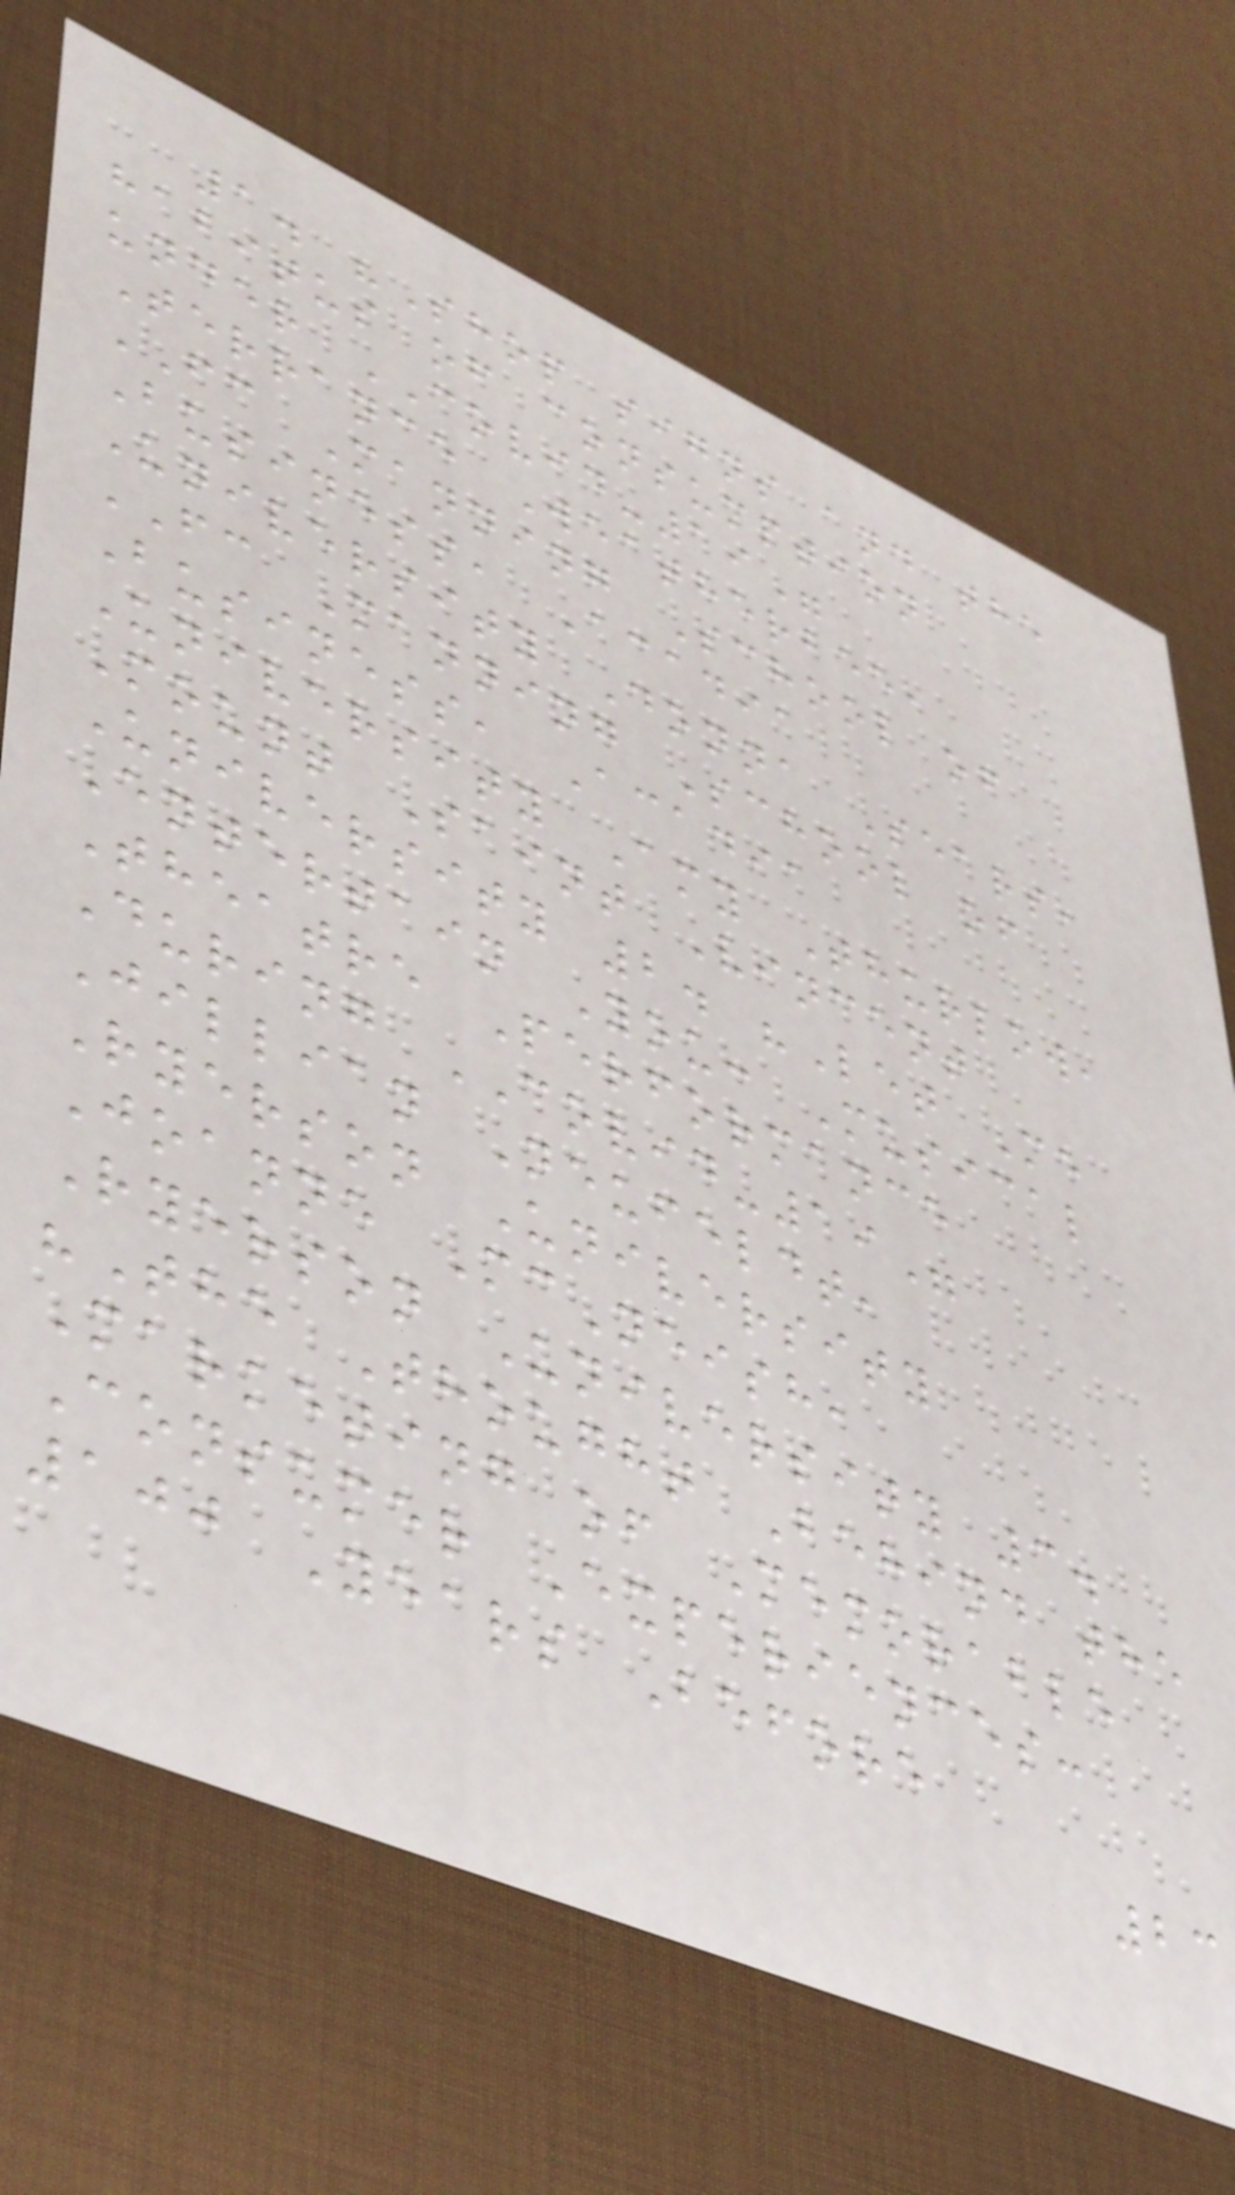1. "Shop signs and the
habitus of consumption
under COVID-19"
Terrance Weatherbee,
FC Manning School of
Business, Acadia
University Donna Sears,
FC Manning School of
Business, Acadia
University Amy Thurlow,
Mount Saint Vincent
University 2. "Let Me
Entertain You: Musical
Theatre Performance
During COVID-19"
Jillian Neufeldt,
Ryerson University
Joanne McNeish,
Ryerson University 3.
"The Thought Behind the
Marketing of Memorable
Consumer Experiences:
100 Years Before
23
